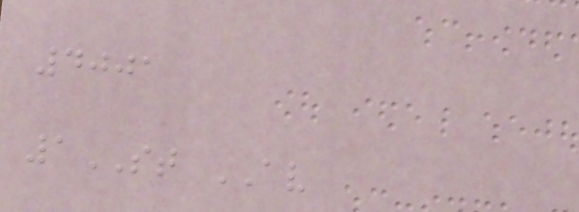4001
1ST AV
